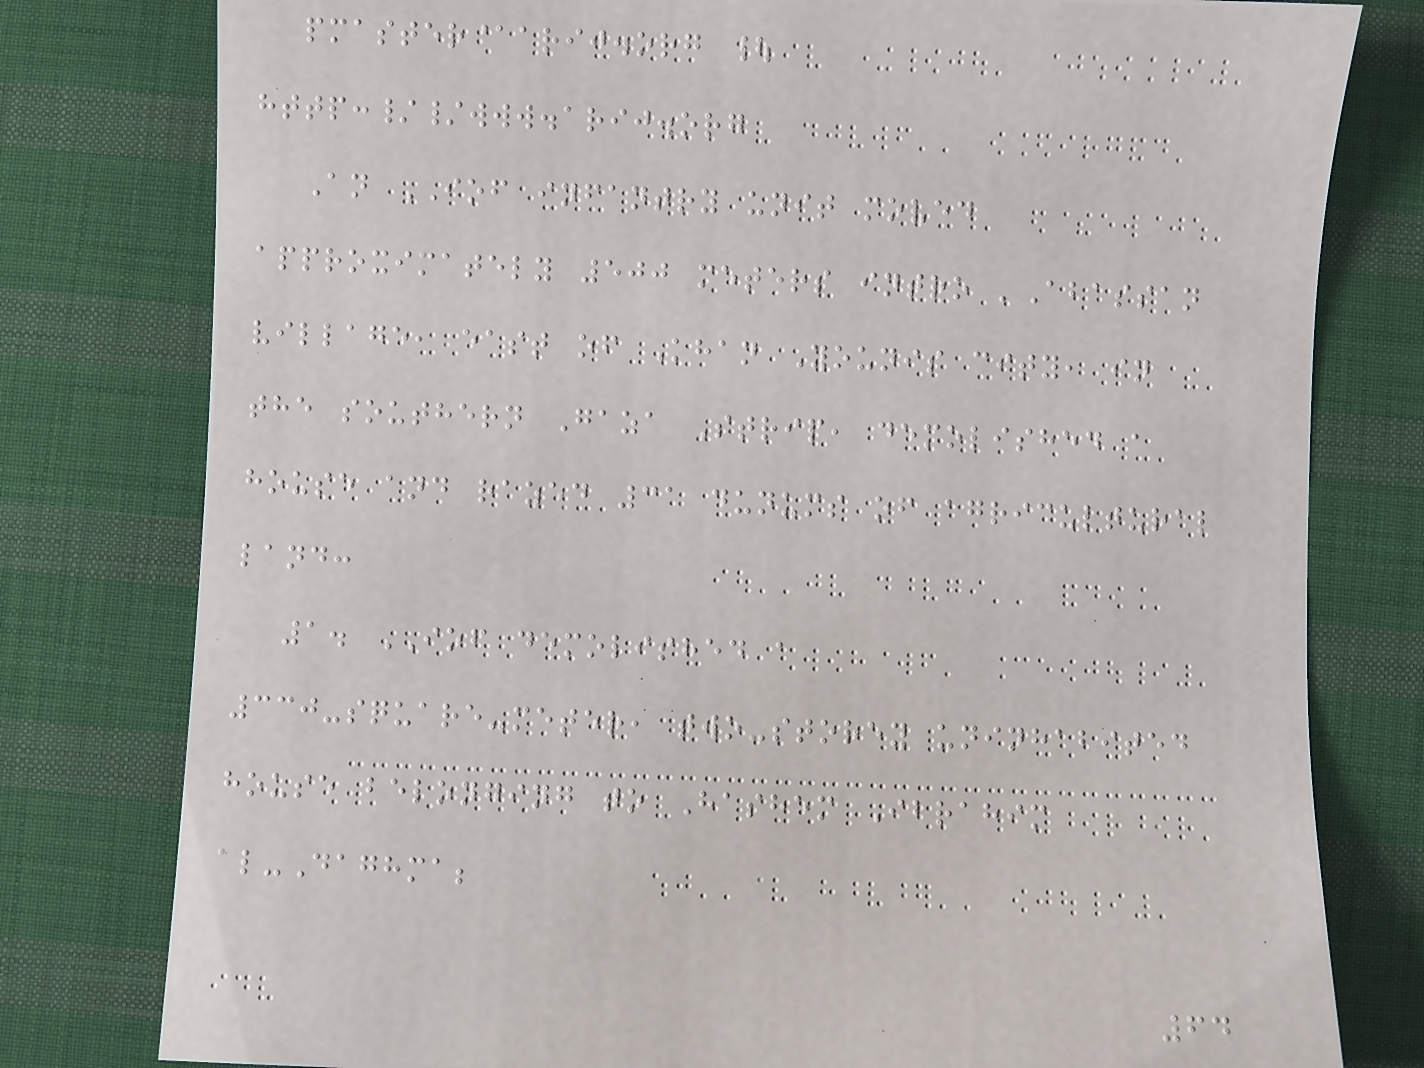pmaster@arij.org |
http://www.arij.org
An IOF infantry unit moved
approximately 500 meters intro 'Abassan
village, east of Khan Younis city, in
the southern Gaza Strip, demolished a
house and razed 31 dunums of agricultural
land:
1. IOF demolished a
330-square-meter, two-storey uninhabited
house belonging to Hashem Ibrahim
al-Daghma;
64
